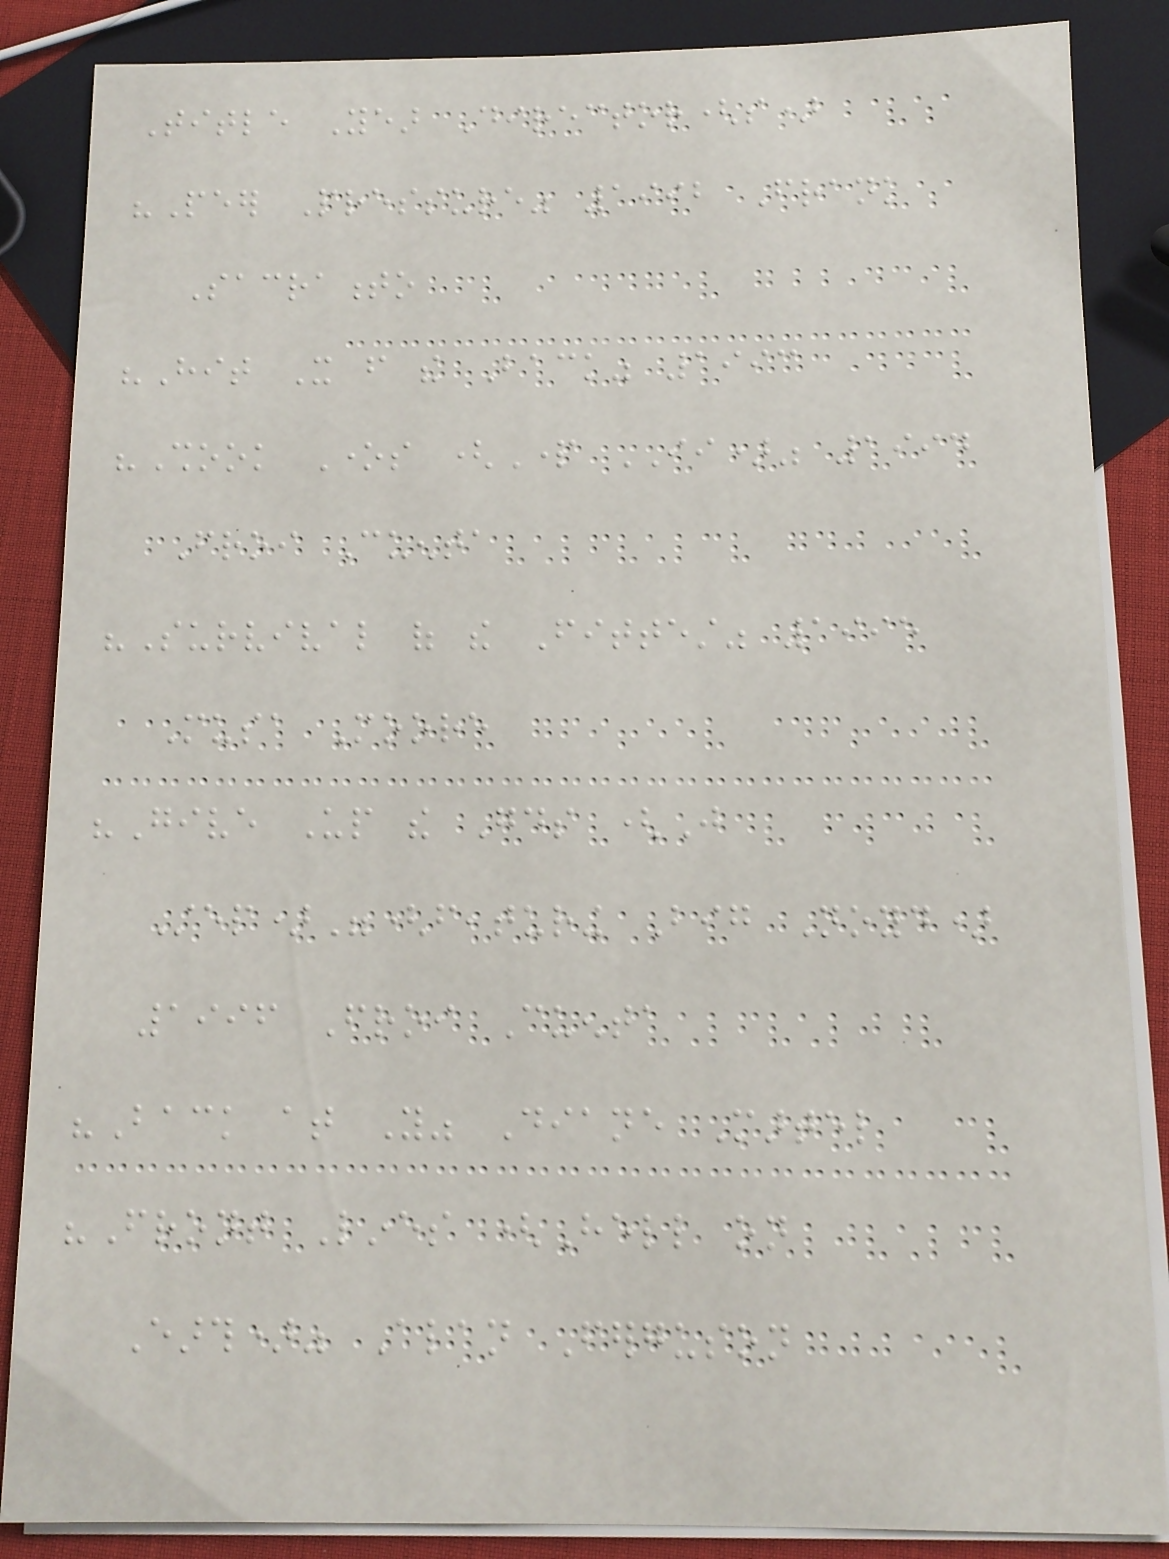Title Year Director(s)
"Peer Pressure" 1992 Frank
Sacramento
"Hit It from the Back" 1993
"Shook Ones (Part II)" 1994
Froi Cuenta
"Survival of the Fittest" 1995
Musa Moore
"Give Up the Goods (Just
Step)"(featuring Big Noyd)
1996 Froi Cuenta
"Back at You" Diane Martel
"Front Lines (Hell on
Earth)" Alan Ferguson
